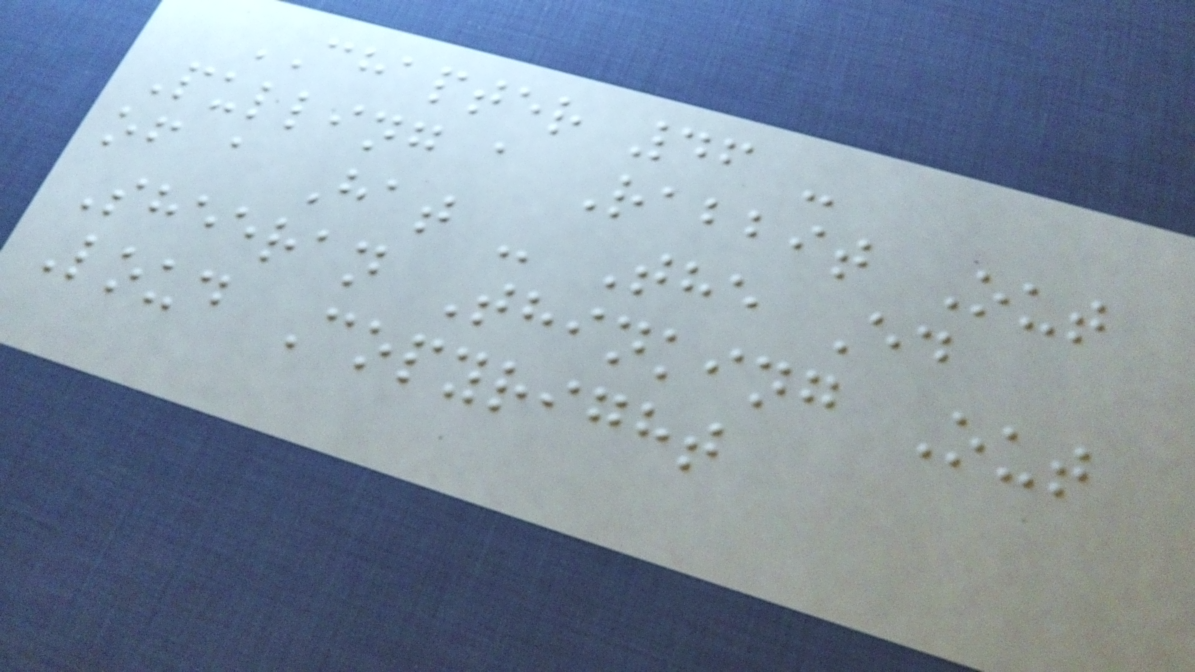CHAPTER 46 -
Pulling a Rabbit Out
of a Hat - The Ed
Sheeran Thinking Out
Loud Copyright
